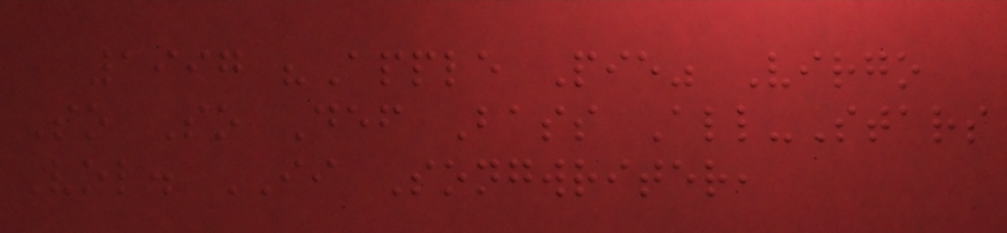1997 "Apple Pie" Virgo
So So Def Bass All-Stars
Vol. II Songwriter,
